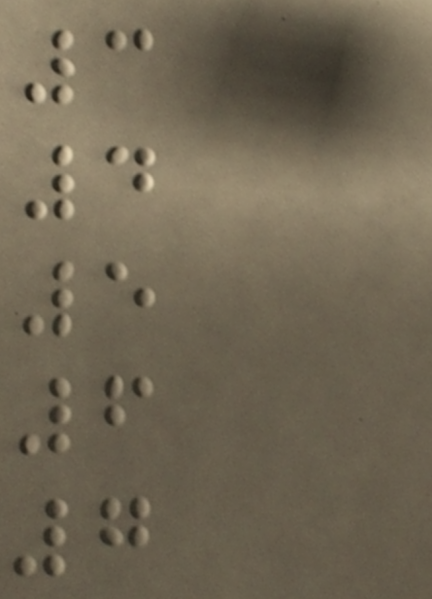3
4
5
6
7
